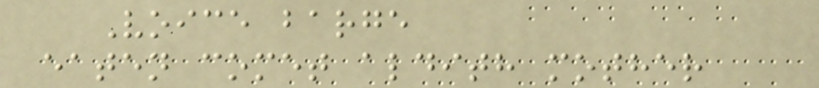Voice barge
eaten comet aldith mother
